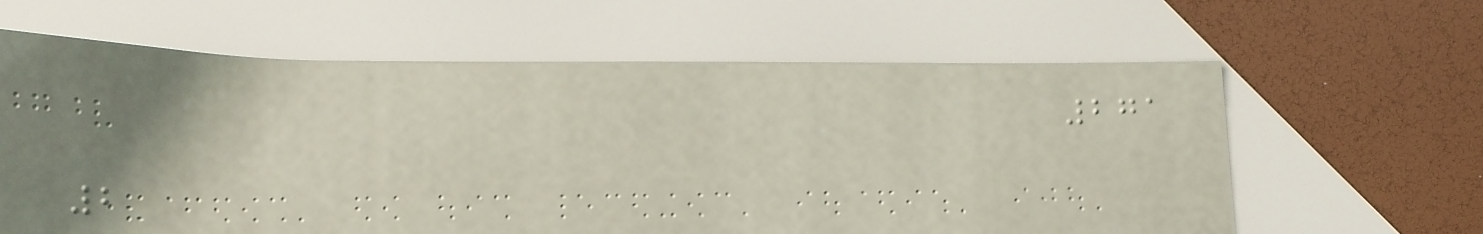271
2
